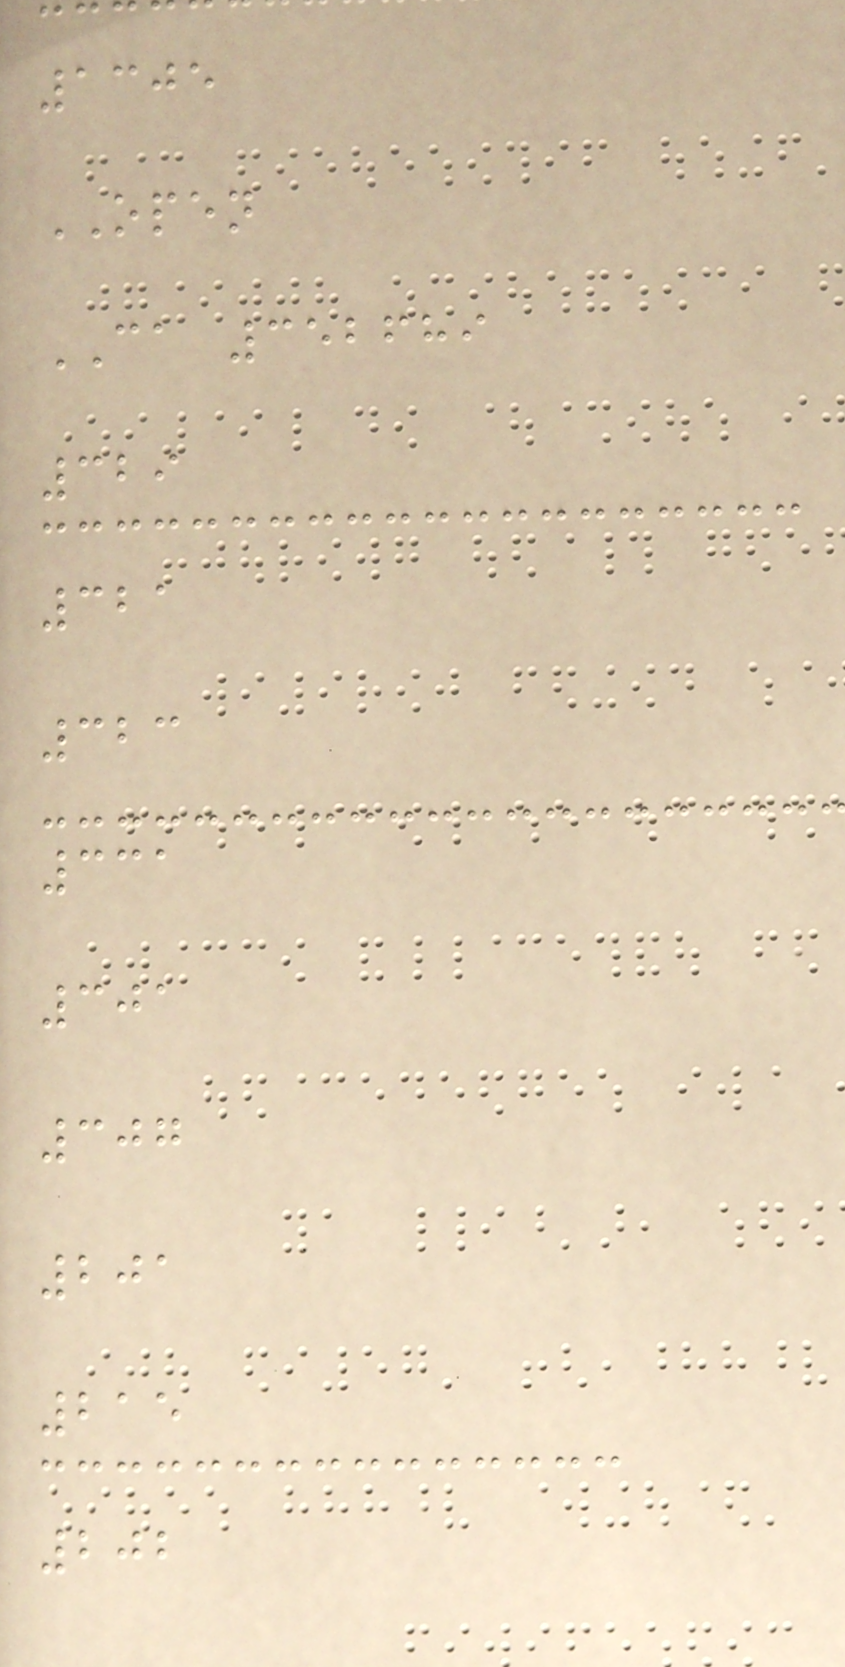1305
OPEN
CA 352689
329
321
323
331
301
307
201
215
202
